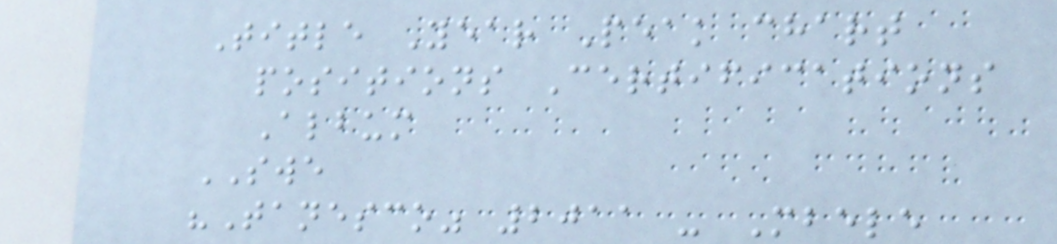Title Year Peak chart
positions Certifications
Album
SWE
"Tanesco" 2011 - Mbele
